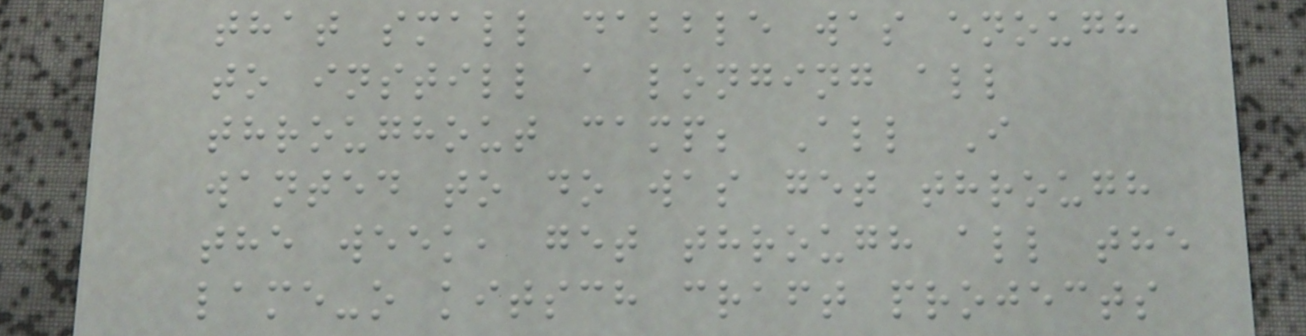that small dabble was enough
to instill a longing all
throughout camp; All I
wanted to do was get through
the week, get through all the
lame-o kitsch craft projects
